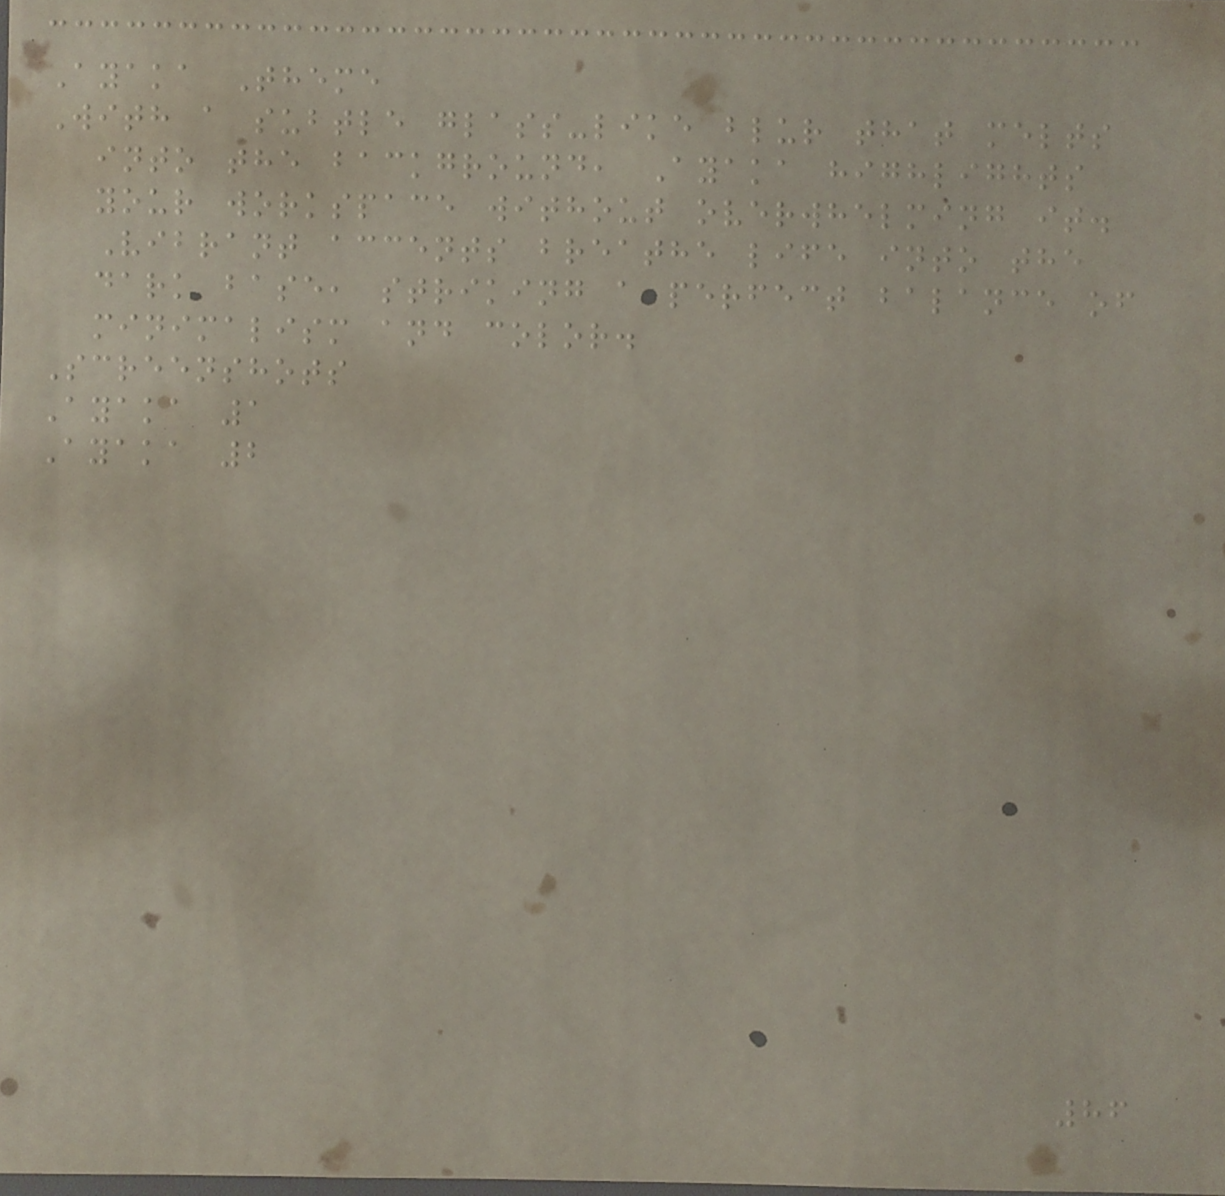Ayaka Theme
With a subtle glass-like blur that melts
into the background, Ayaka highlights
your workspace without overwhelming it.
Vibrant accents breathe life into the
dark base, striking a perfect balance of
minimalism and color.
Screenshots
Ayaka 1
Ayaka 2
86
